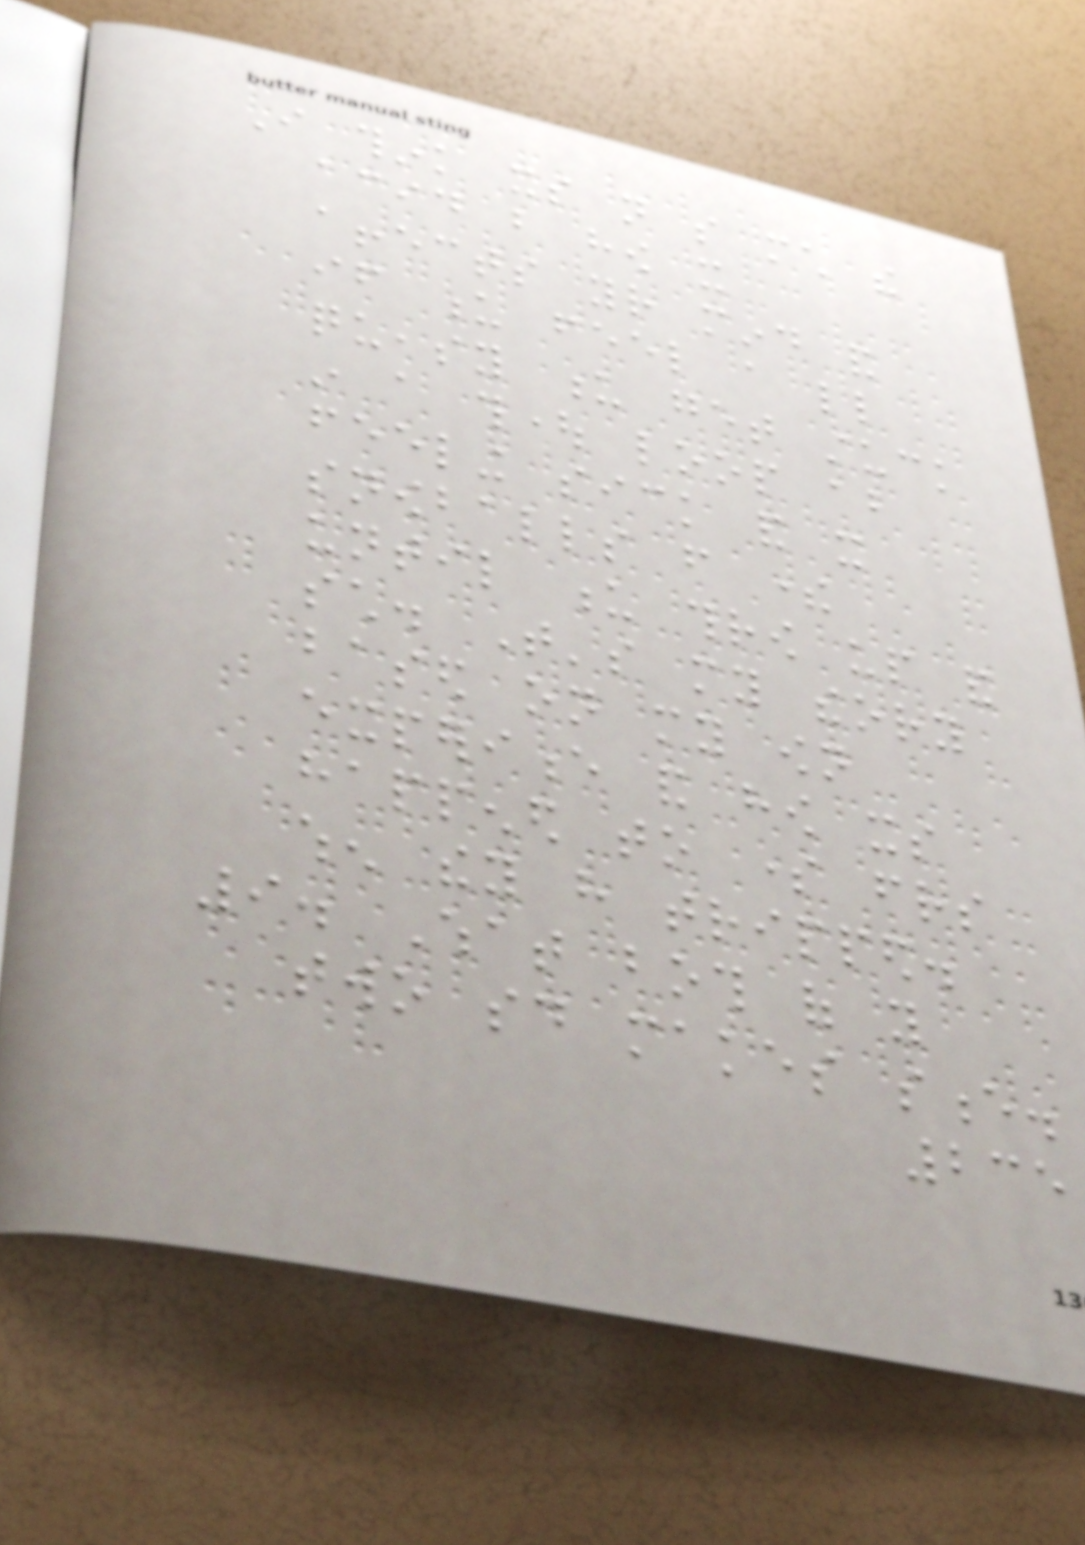I think its not so much the
acid but how it
affects your mind and
if u feel a little
queasy u get stuck
in a thought loop about
feeling sick and it
snowballs from there
until u throw up and
such. That's my theory
based on my own
experience and how its
happened to some friends
when they have tripped.
9. What both of you
two said makes sence.
235
